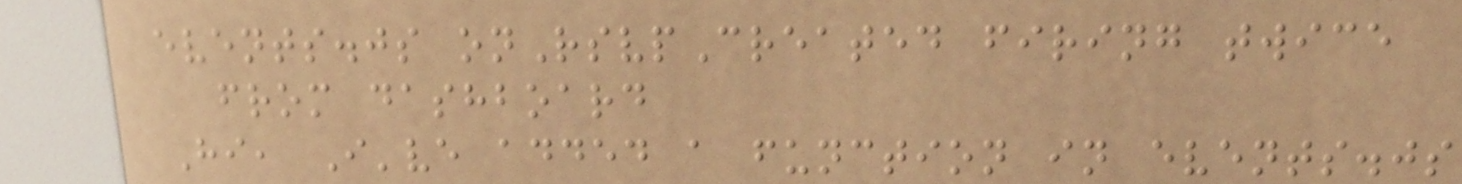events.js onRsvpCreated firing twice
from dashboard
Hi, I've added a function in events.js
